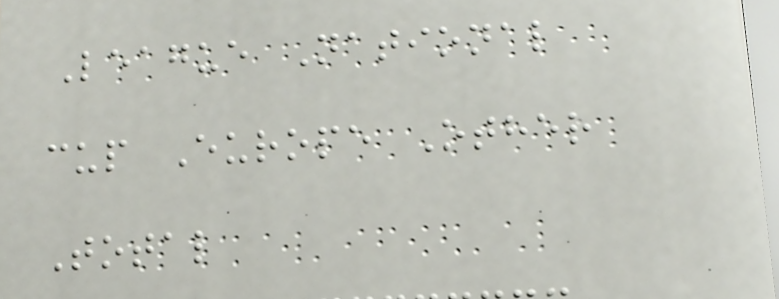League National
cup Europe Other
Total
